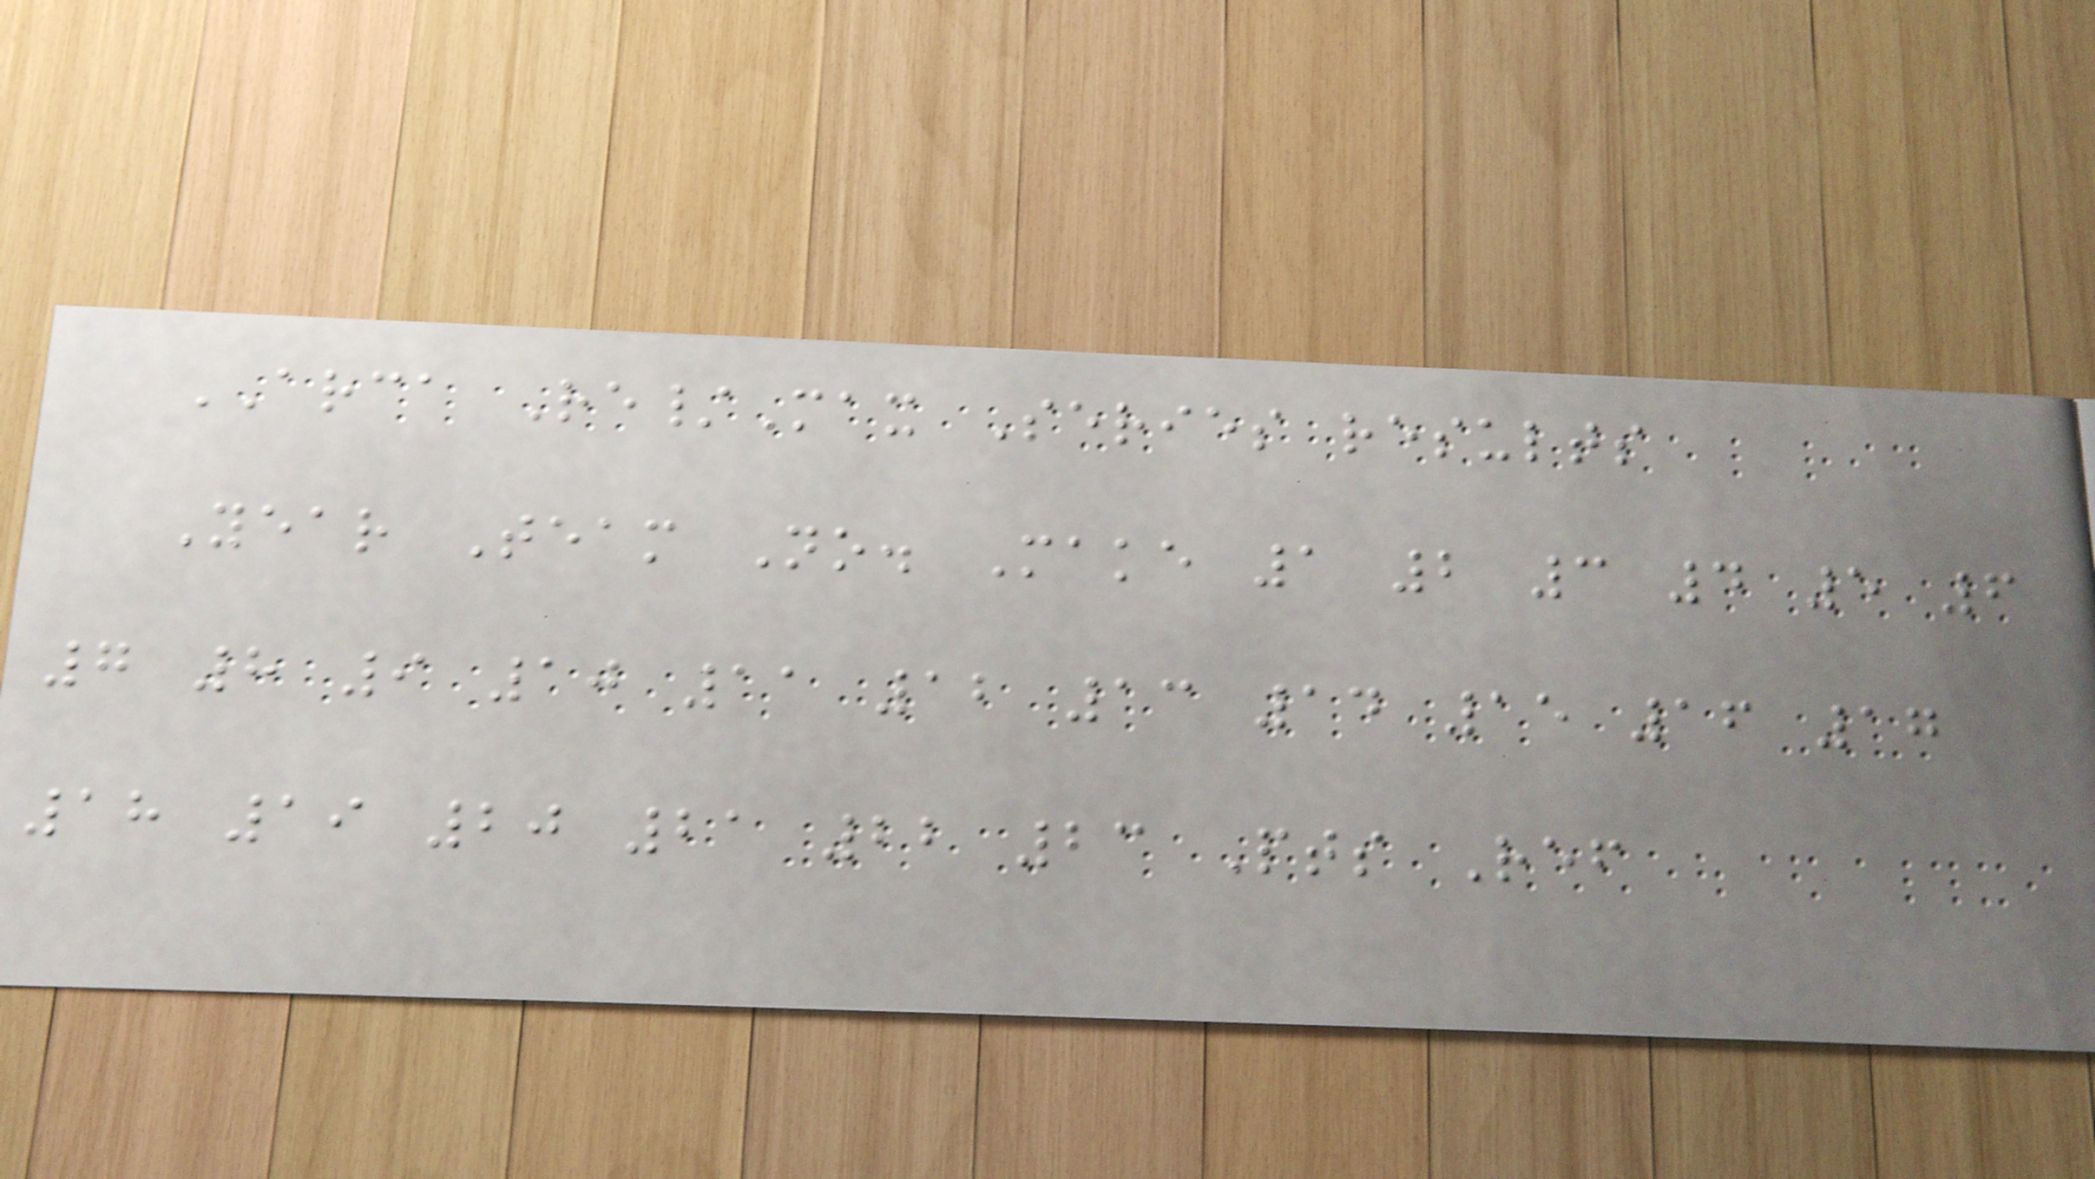ARCA Re/Max Series results
Year Team No. Make 1 2 3 4 5 6
7 8 9 10 11 12 13 14 15 16 17
18 19 20 21 22 23 Pts Ref
